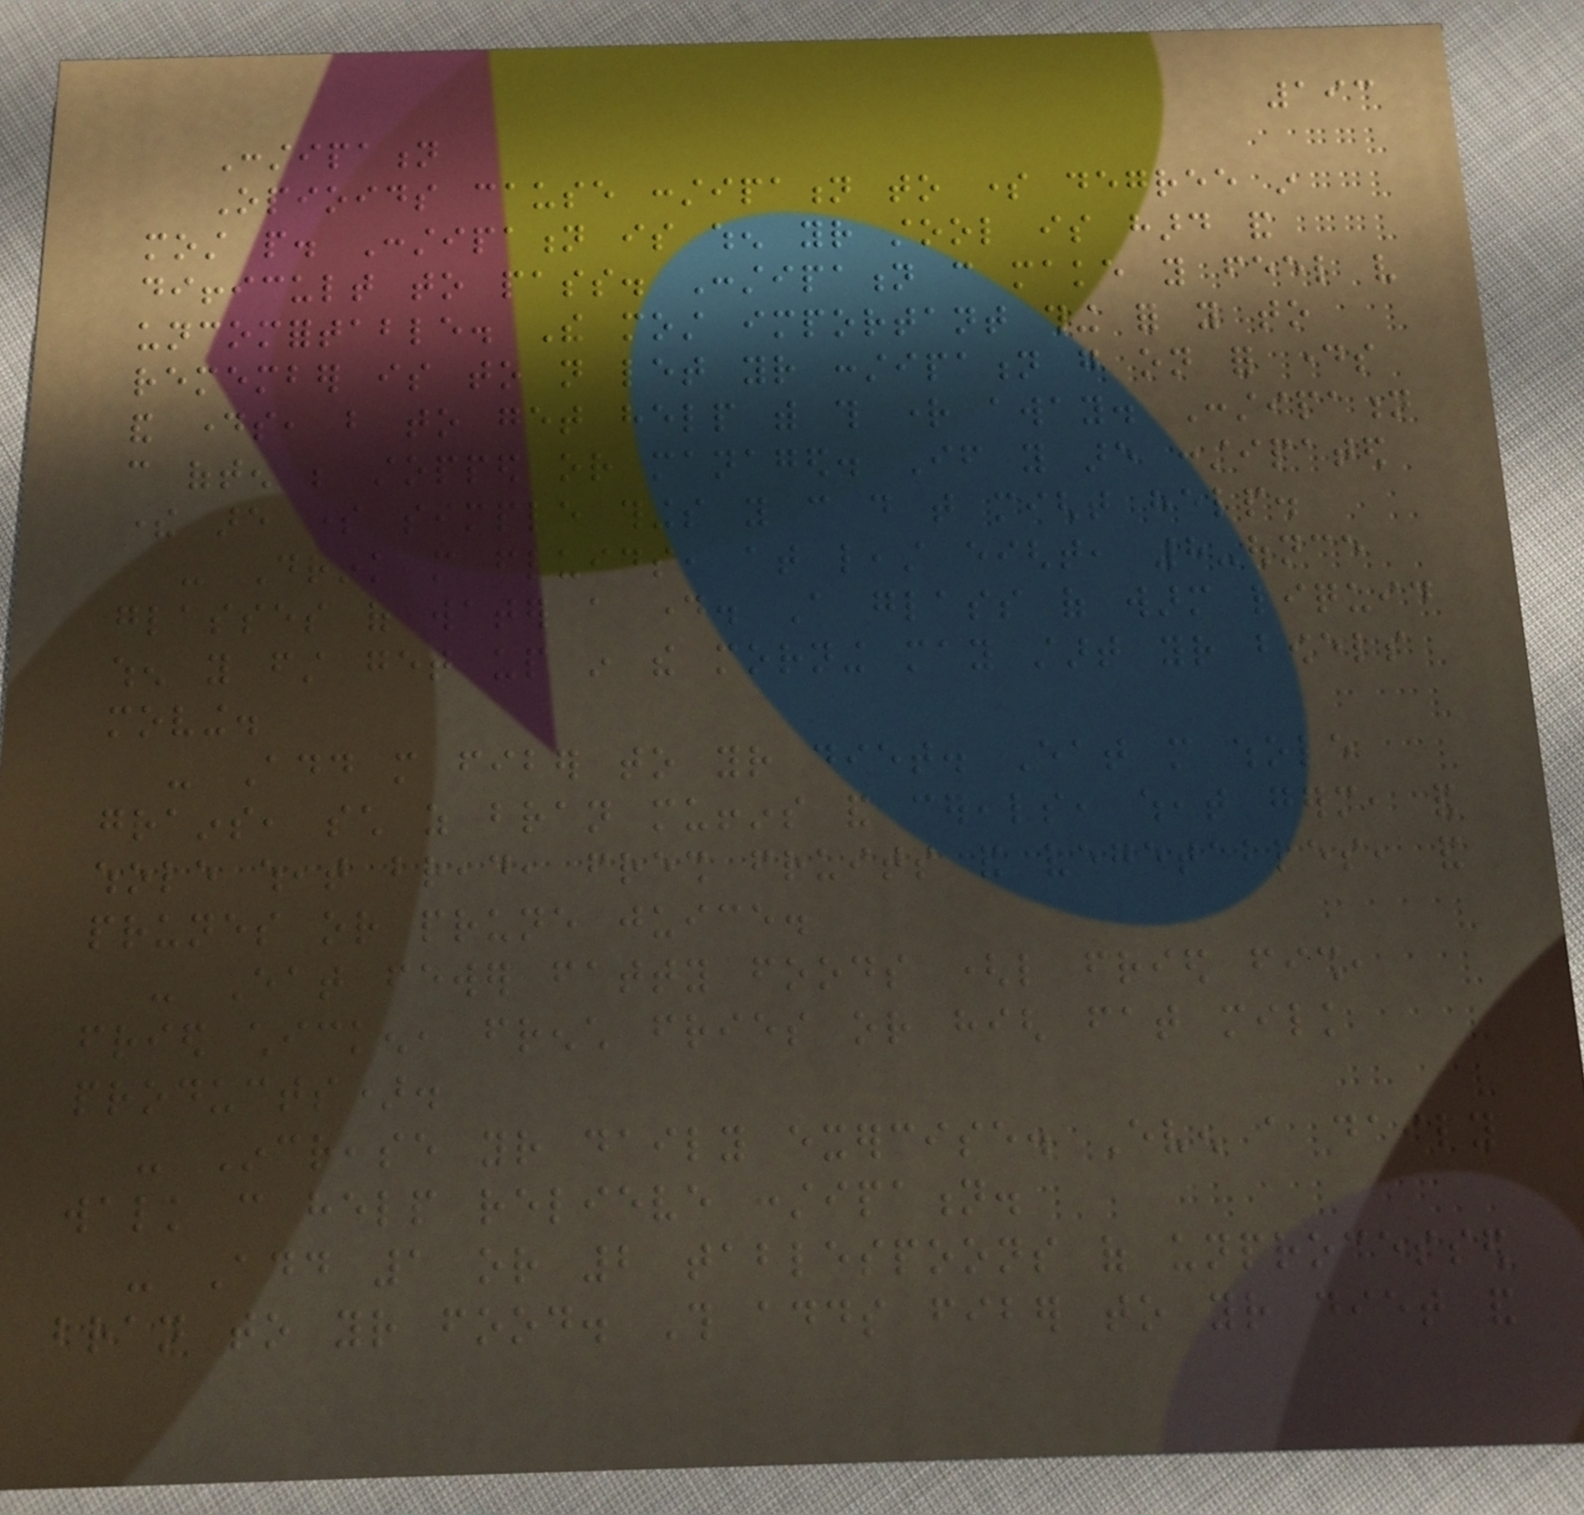193
Constipation
Opioids cause constipation to some degree in
most people. Constipation is when your stool is hard and
difficult to pass. Constipation can make you feel very
uncomfortable. The most important thing for you to
remember is to not let your constipation go on for days
and days, but to get help with this right away. Constipation
can often be stopped or managed. If you are constipated
there are some simple things you can do that might help.
- Drink more fluids, at least eight, 8-ounce
glasses of water a day. A glass of warm liquid
when you first get up in the morning may start your bowels
moving.
- Add more fiber to your diet. Eat more whole
grains, such as bran muffins and cereals, wheat germ, and
whole wheat bread, fresh fruits and vegetables, and
prunes or prune juice.
- Eat fewer fatty foods (like fried fish,
fried chicken, french fries or high fat milk
products).
- Increase your daily exercise. Even a daily
walk can help relieve constipation.
- Add 1 or 2 tablespoons of unprocessed
bran to your food. This adds fiber to your diet and
